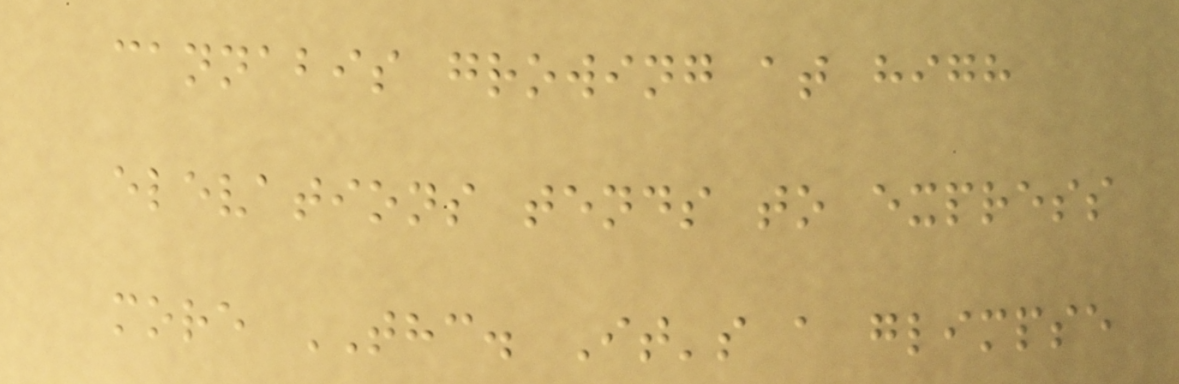cannabis growing at high
elevations tends to express
more THC. It's a glimpse
